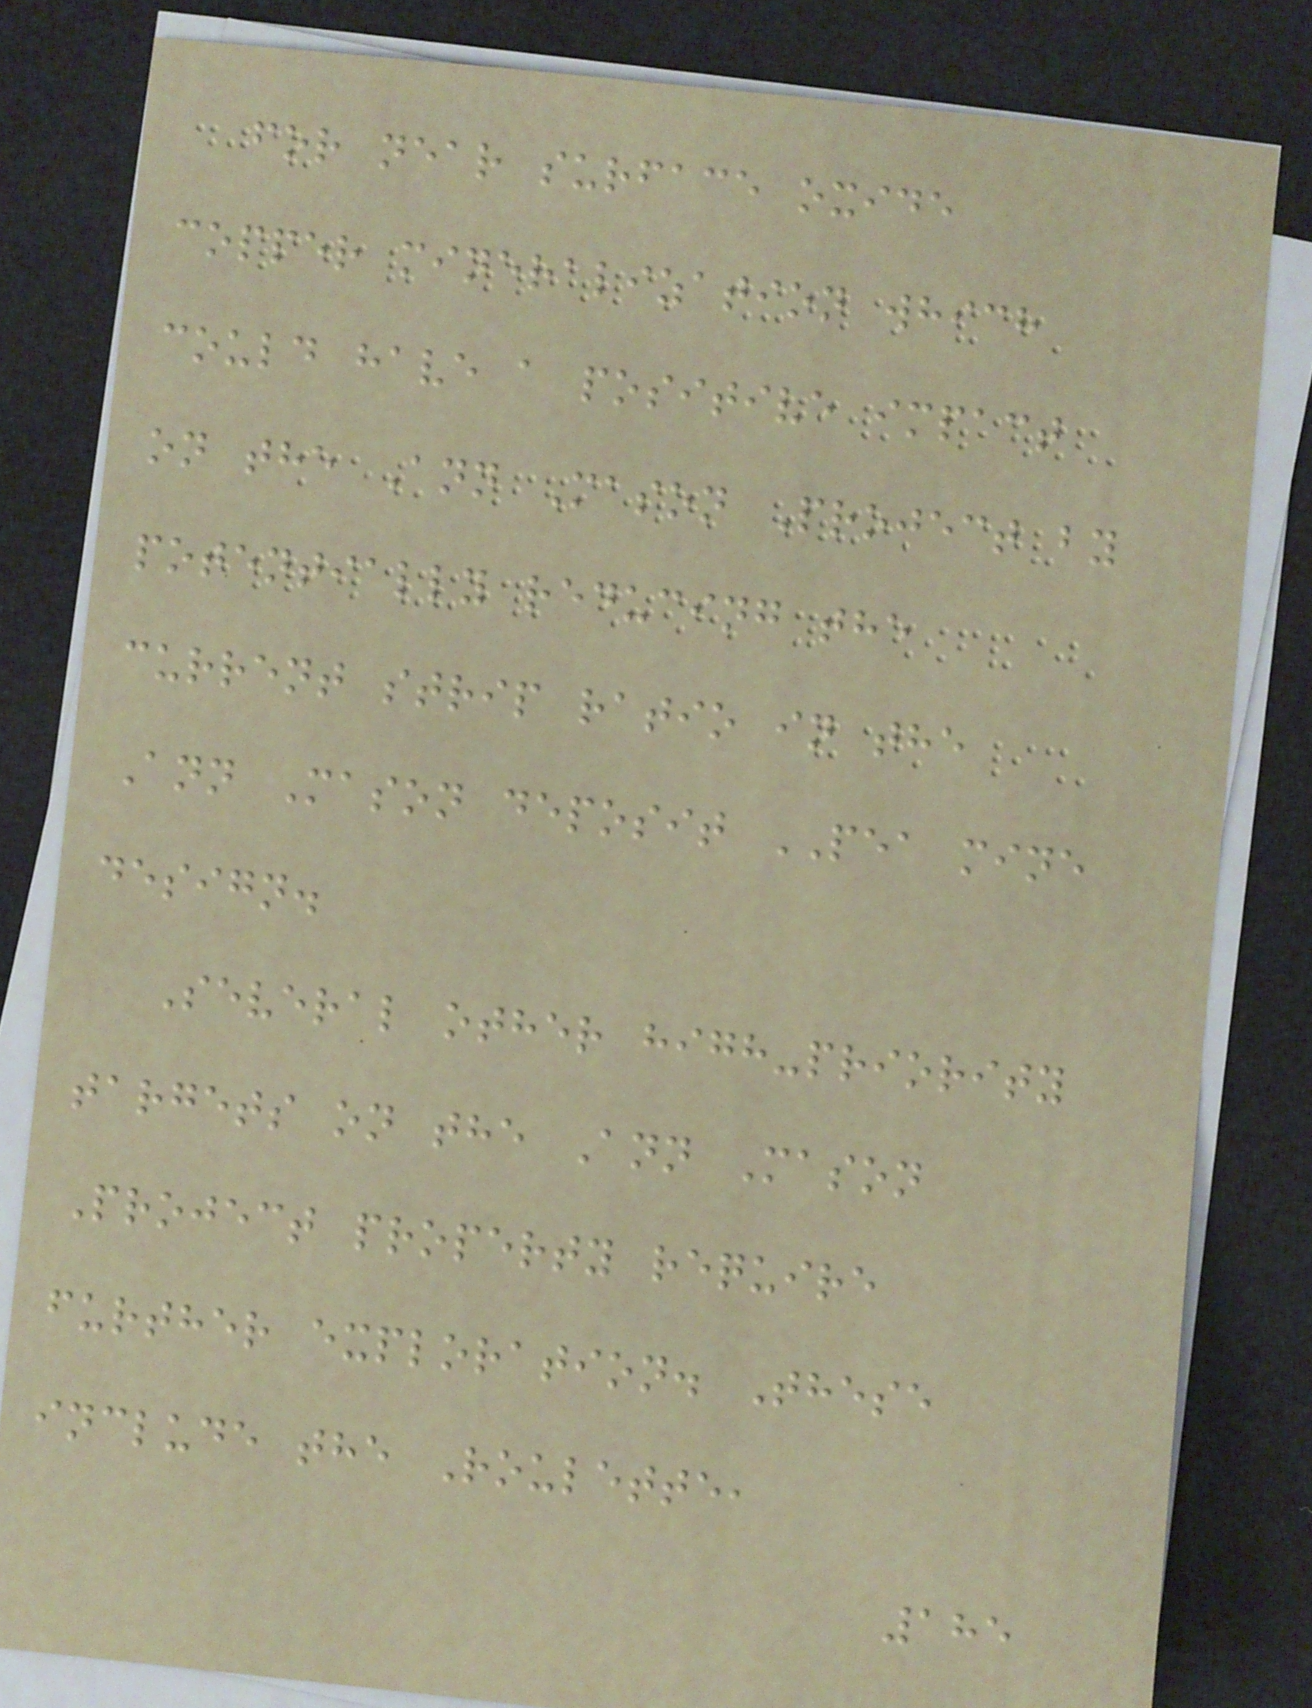for near surface oxide
copper mineralization which
could have a positive impact
on the Ann Mason Project by
potentially reducing the
current strip ratio in the
Ann Mason deposit PEA mine
design.
Several other high-priority
targets on the Ann Mason
Project property require
further exploration. These
include the Roulette,
185
